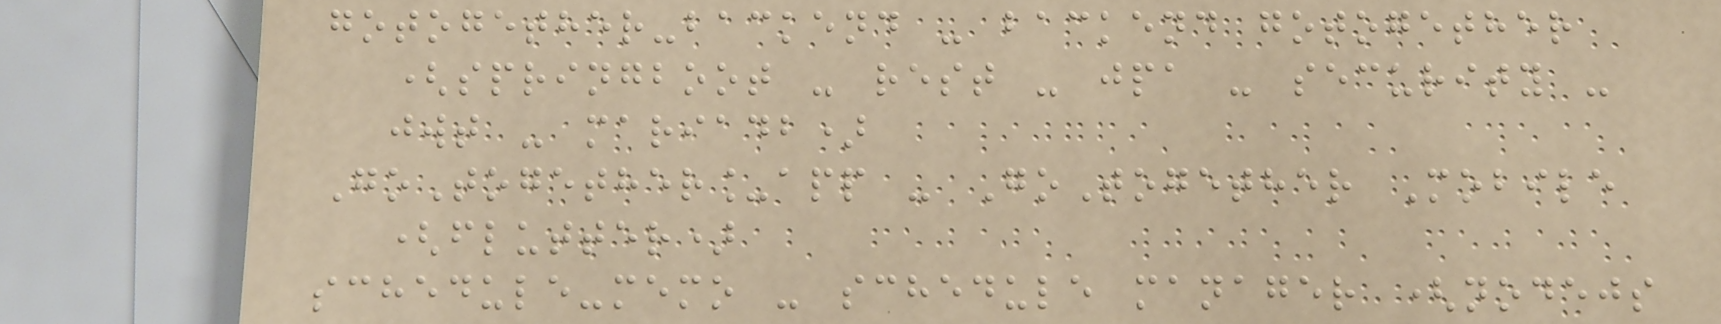gotogether-backend - backend gotogether
(springboot - rest - jpa - security -
jwt - mariadb)
GoTogether_app - GoTogether Mobile
(flutter)
schedule-memo - schedule manager (nodejs
